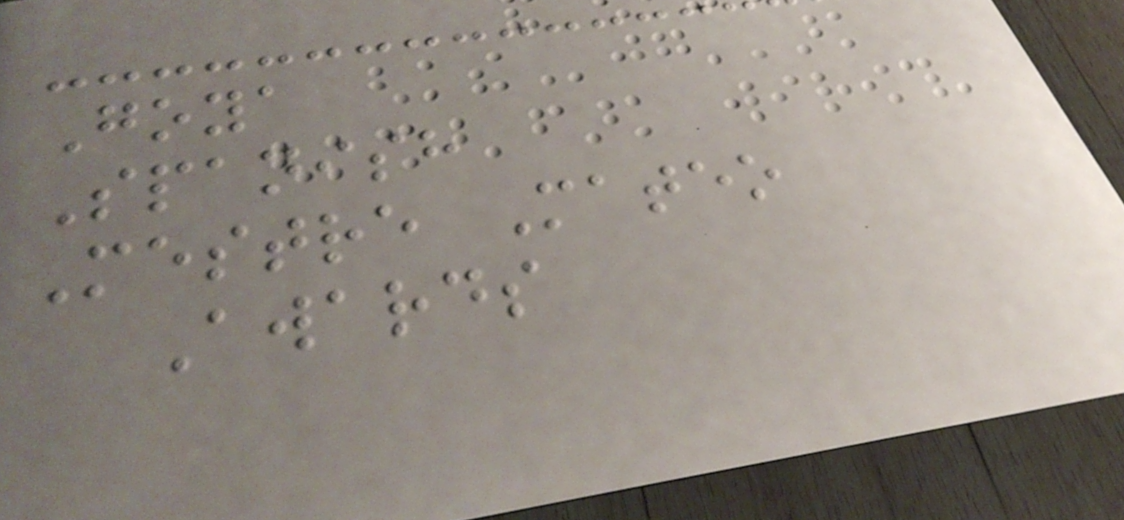Goya
Spanish
Mestre Mateo
Awards
